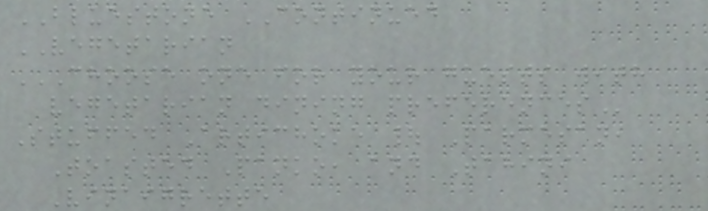BLUESTONE CONTINUED
VEGETARIAN
CHOOSE ONE FOR YOUR GUESTS WITH
VEGETARIAN DINING PREFERENCES
Stuffed Artichoke | Parmesan,
Toasted Panko, and Tahini
Vinaigrette
